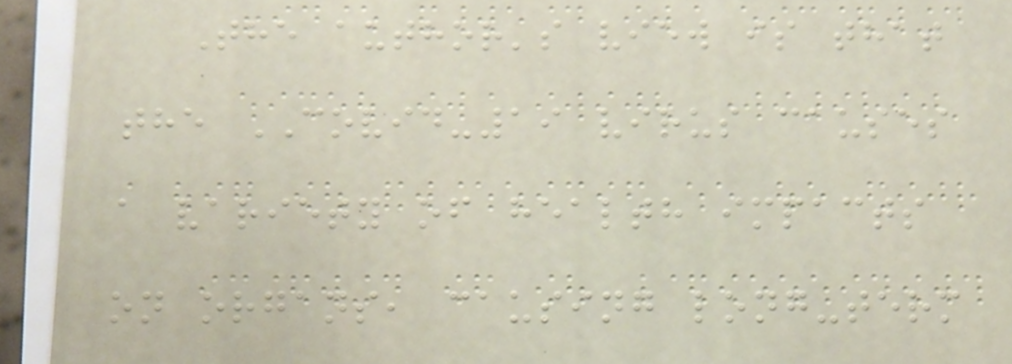The author's view is that
the COVID-19 virus causes
a variety of health impacts
on organs, causing long-term
